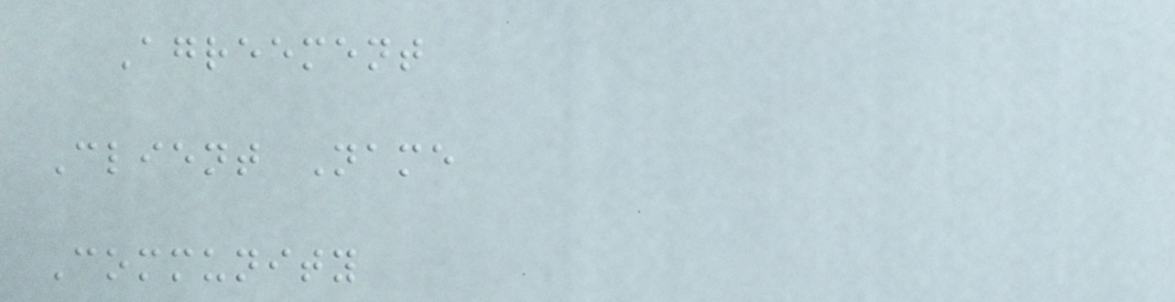Agreement
Client Name
Community
